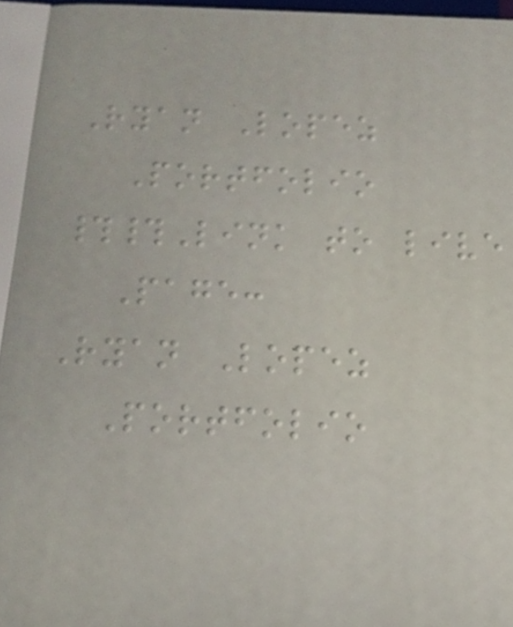Ryan Lopez
Portfolio
##Link to live
Page:
Ryan Lopez
Portfolio
